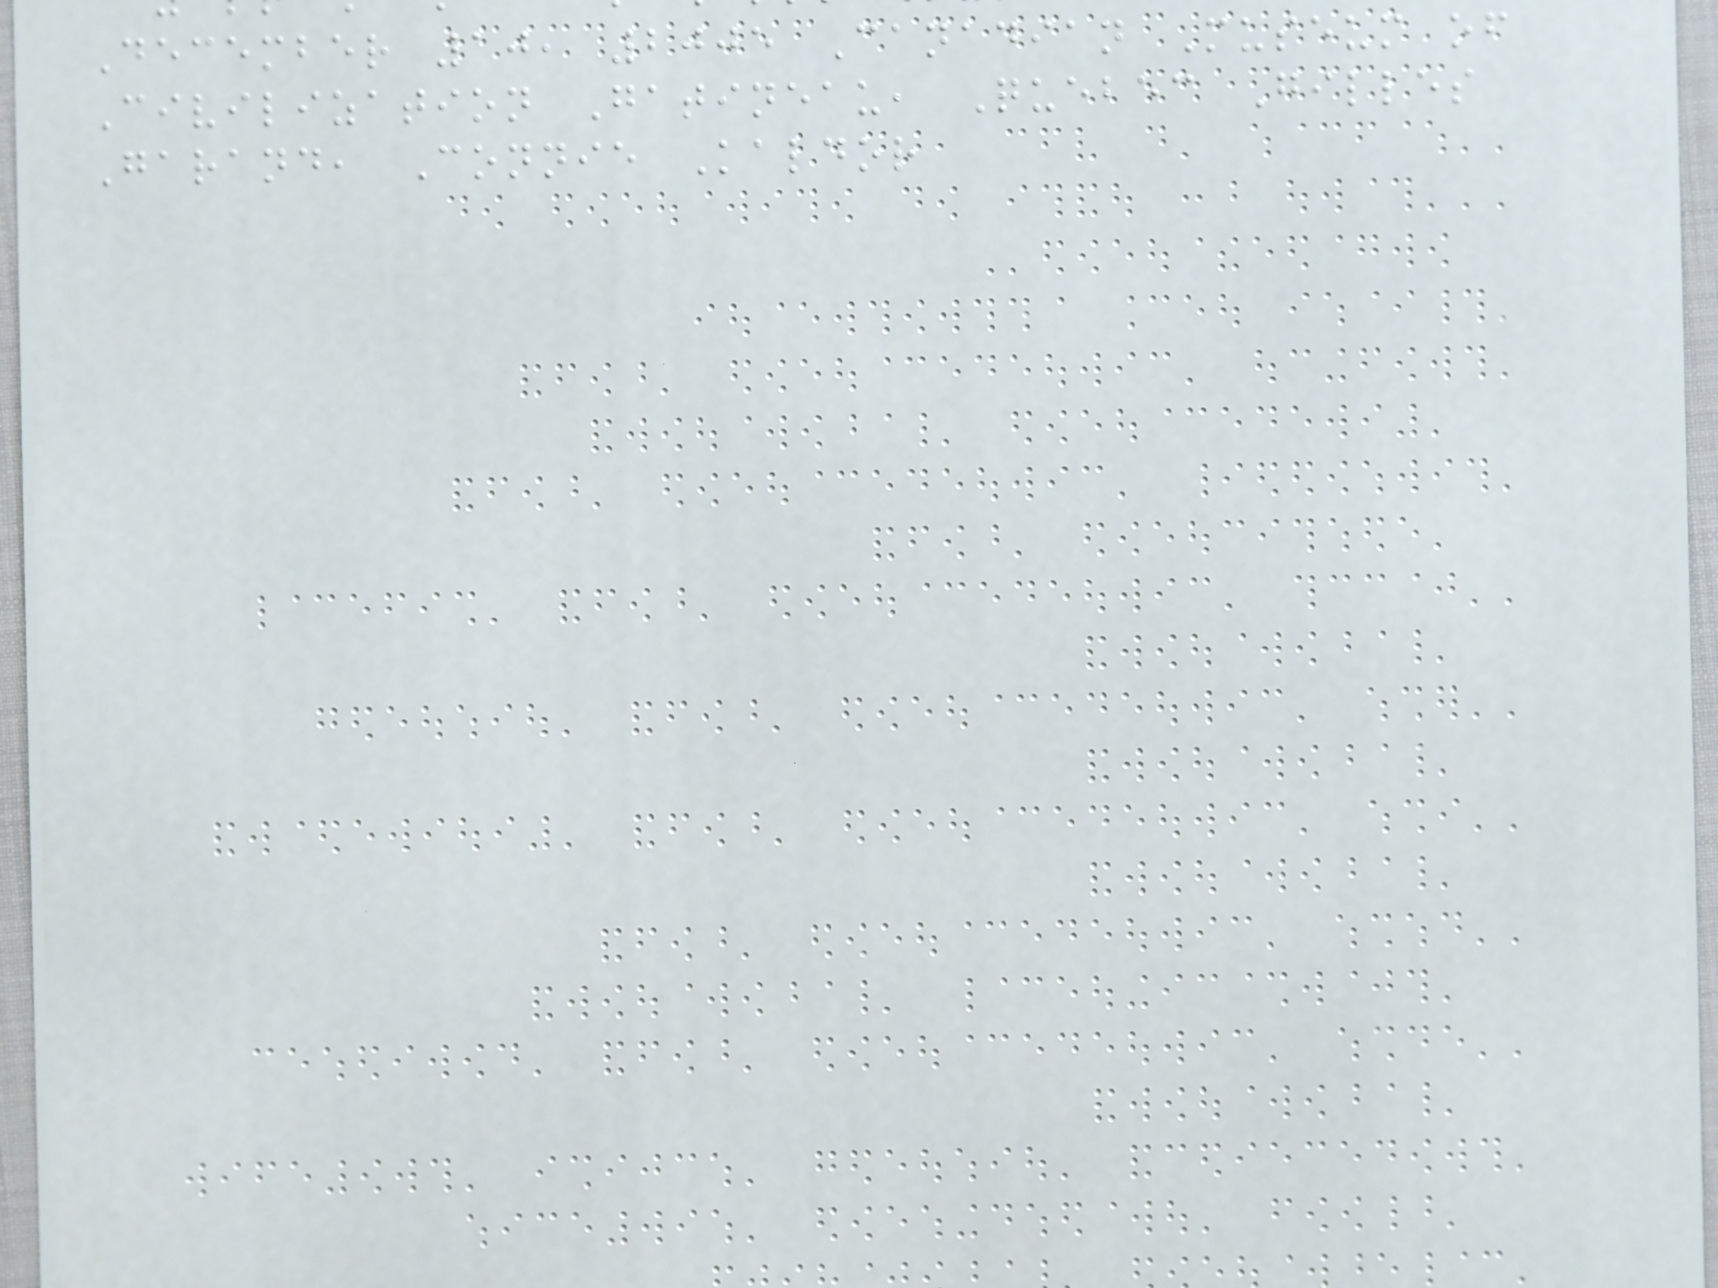December 10, 2005 Canadian Museum of
Civilization Gatineau, Quebec Gilles
Garand, Connie Kaldor
